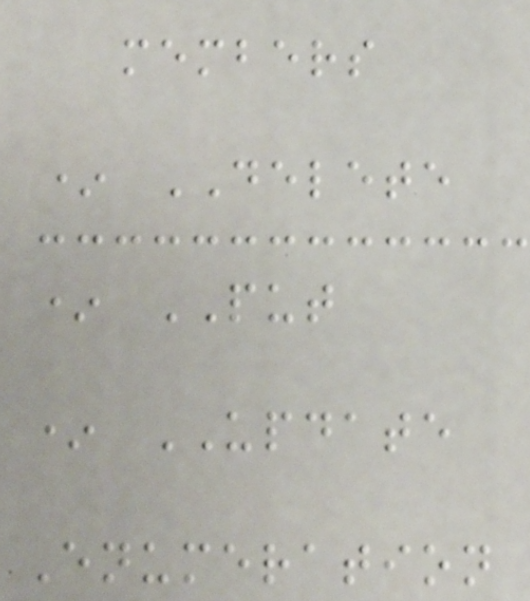members
* DELETE
* PUT
* UPDATE
Enumeration
